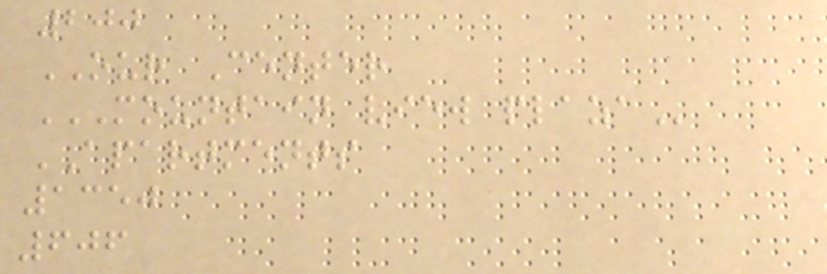200
OUR Center
MOUNTAIN VIEW PLAZA
APARTMENTS
1350
606
